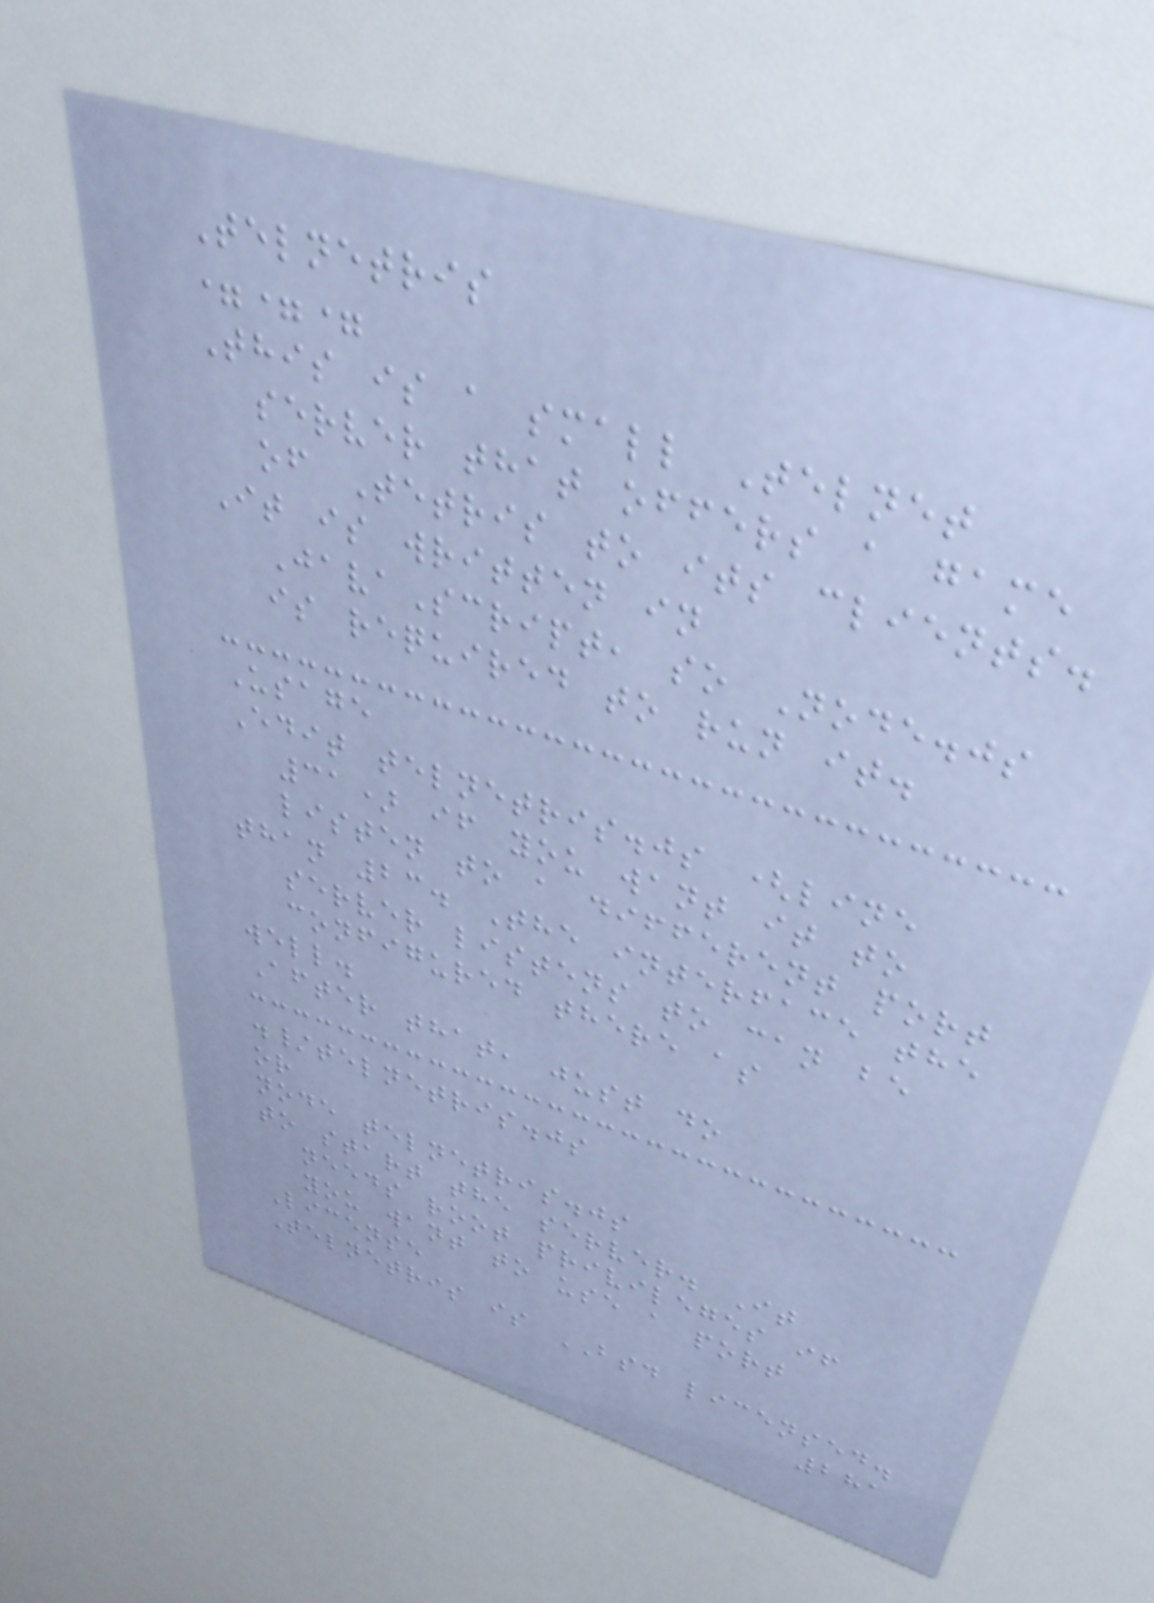Telnetris
===
This is a small Telnet
server that offers a game
of Tetris to its clients.
It is written in
JavaScript, so Node.js
is required to run it.
Usage
Edit telnetris.js (line
31) if you want it to
listen to a different port
than 23. The interface the
server listens to can be
configured there as
well.
After that, just do
./telnetris.js
or
node telnetris.js
to start the server. It
needs root privileges if
you want to use a port
License
Telnetris is BSD licensed.
281
